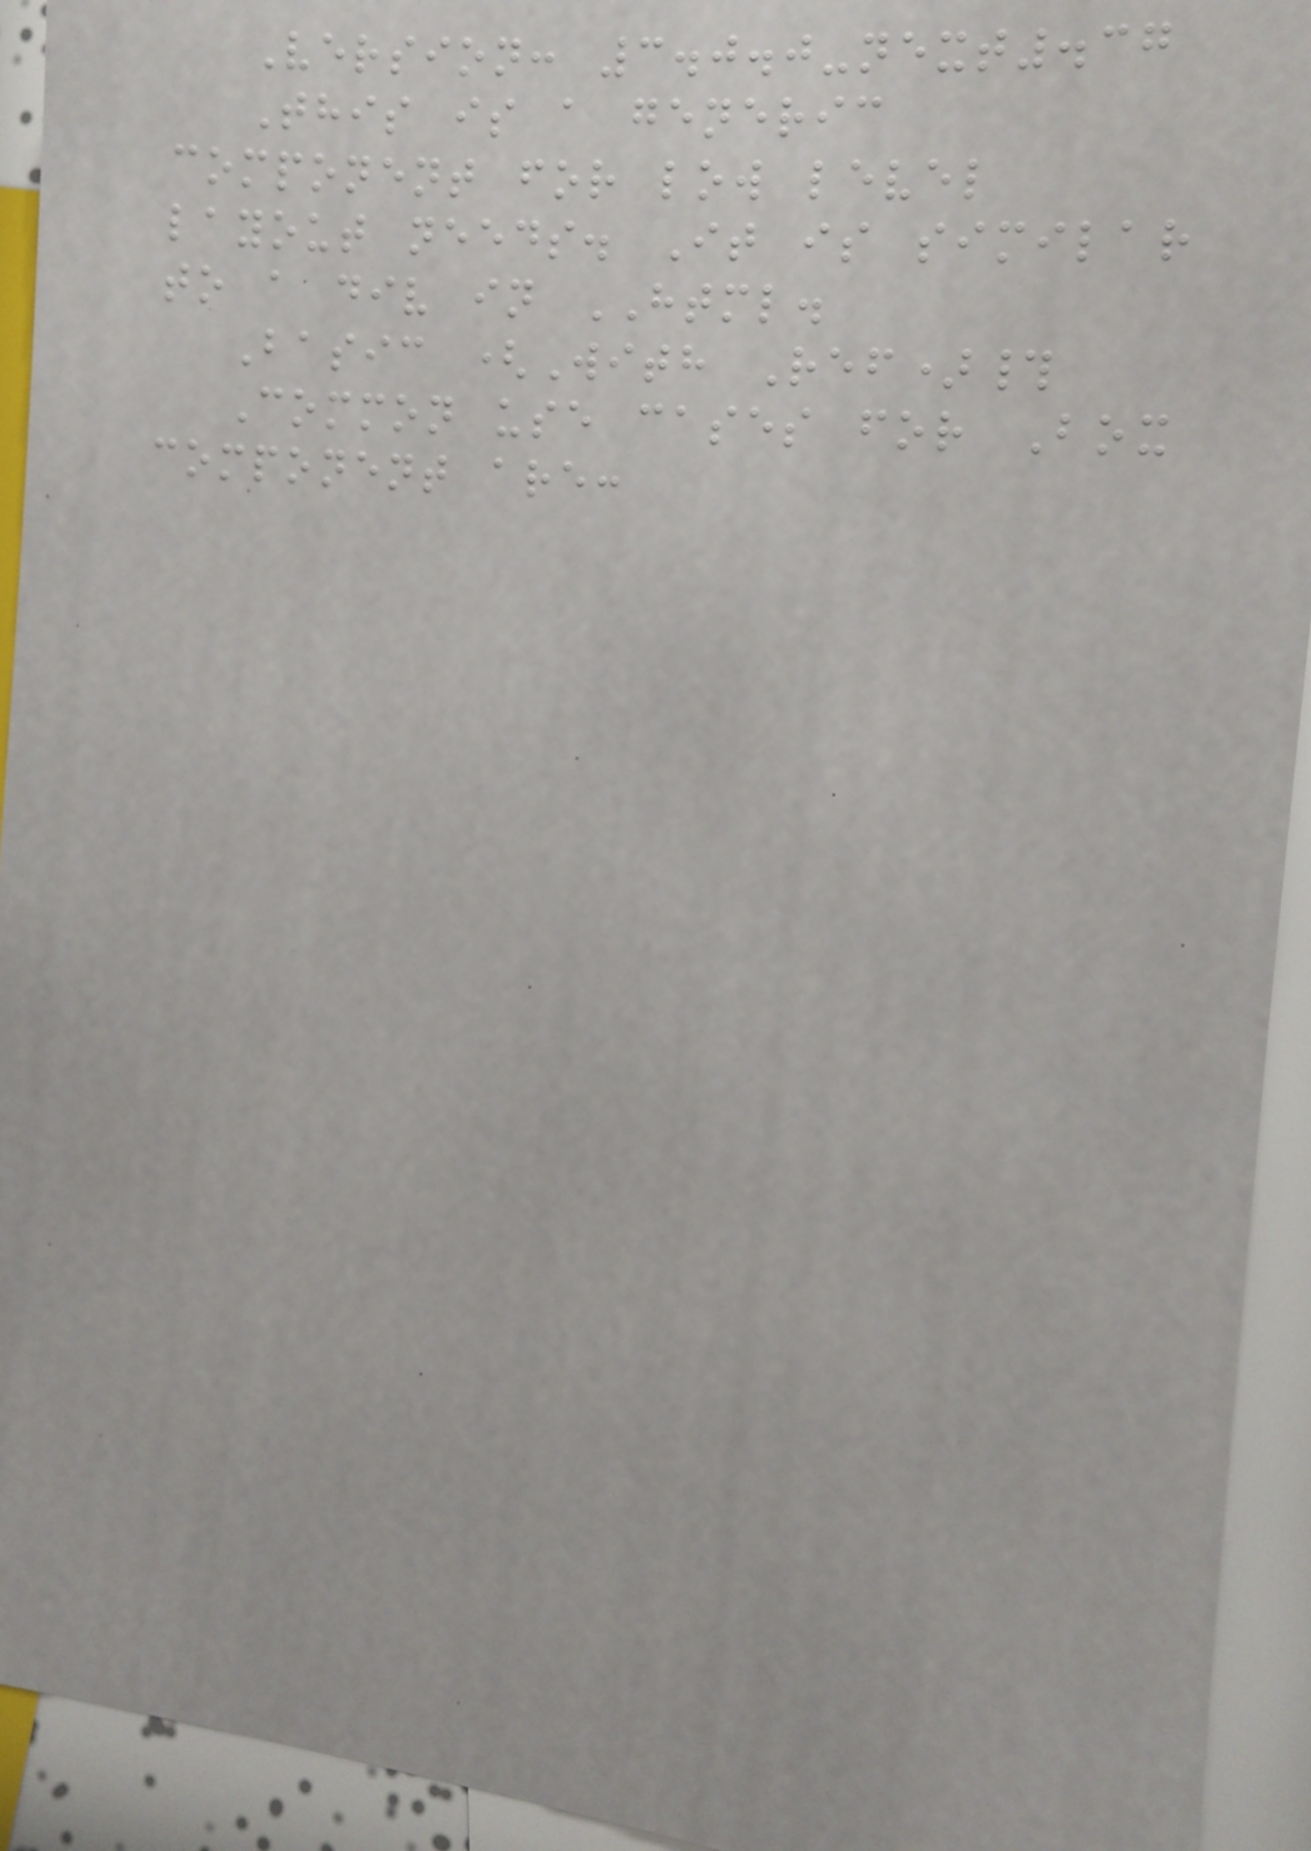Version: 3.0.0-next.37
This is a generic
component for low level
layout needs. It is similar
to a div in HTML.
Basic (With Ref)#
Common use cases for Box
component are:
